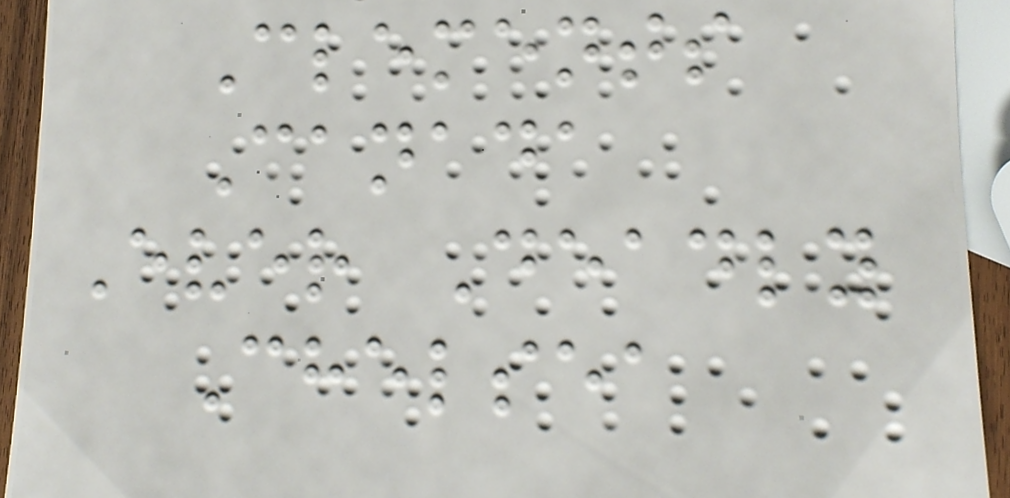Clements
Canada
Ever Deadly
Chelsea
